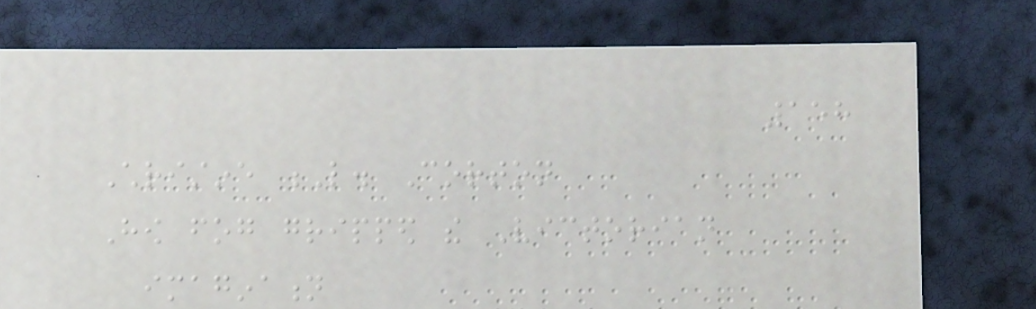158
Christine L. Corton
How fog gripped the Victorian
imagination
